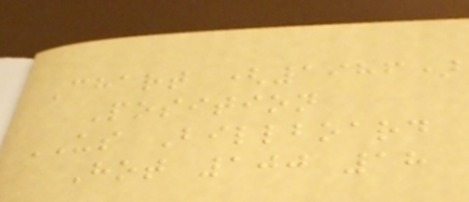Chart (1986)
Position
US Billboard
Hot 100 18
